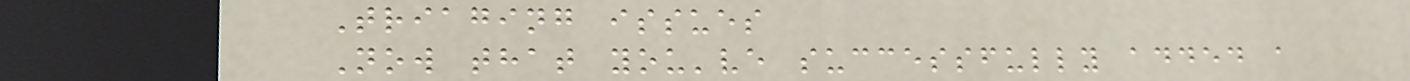Triaging issues
Now that you've successfully added a
